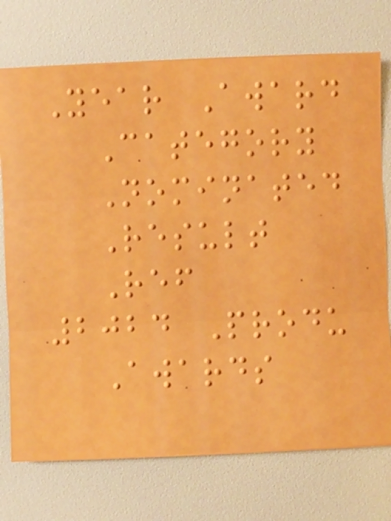Year Award
Category
Nominated
Result
Ref
2024 Produ
Awards
